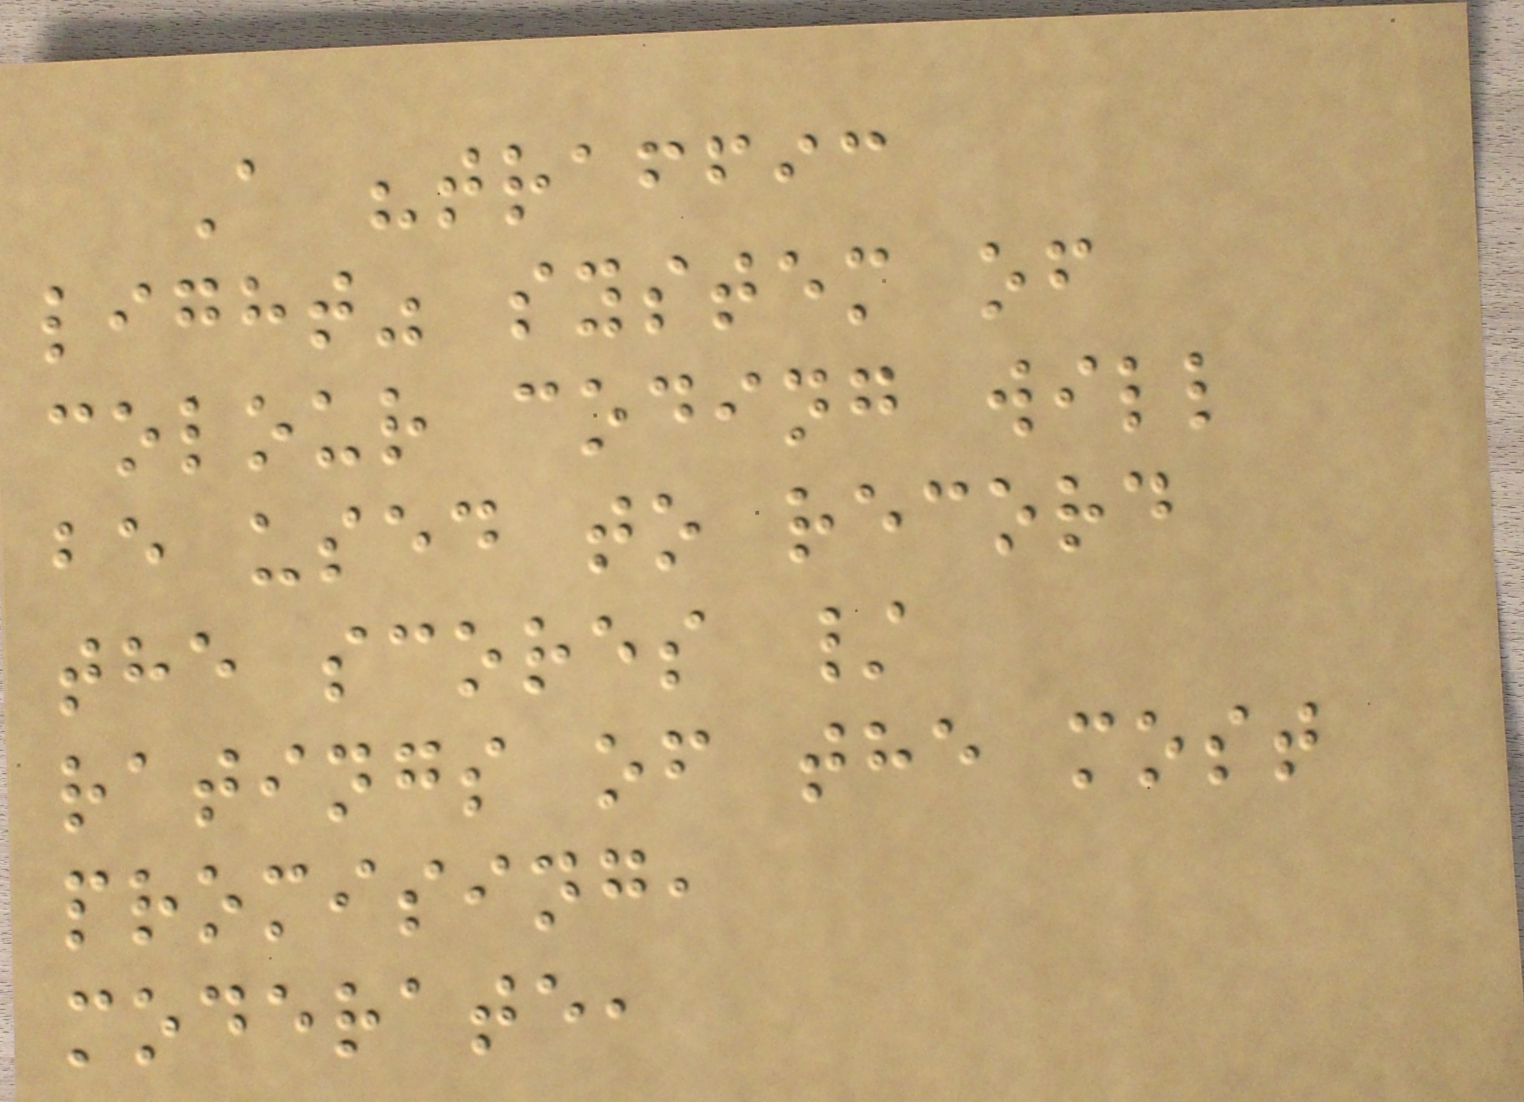A "traffic
light" system of
colour coding will
be used to record
the scores /
ratings of the most
promising,
moderate,
